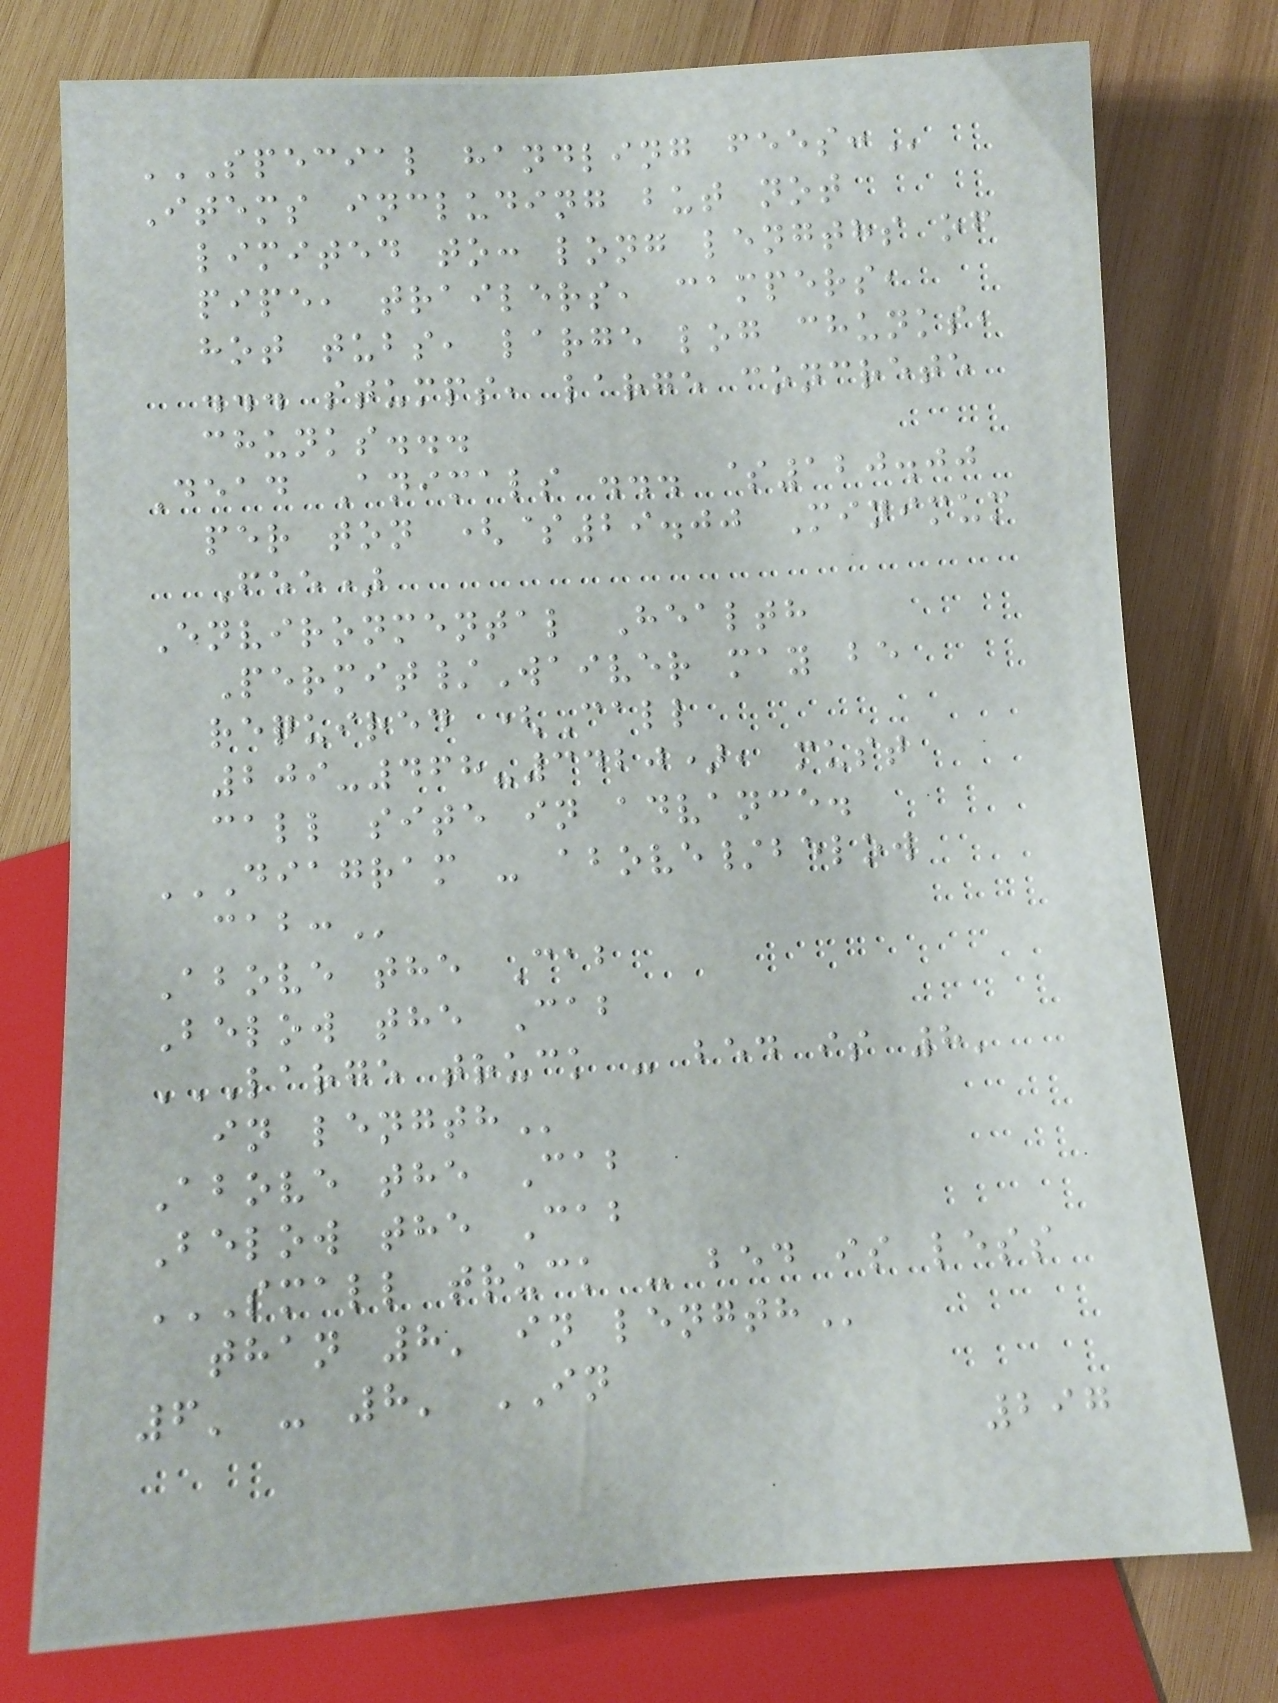SPECIAL HANDLING FEES:
Items including but not
limited to: long lengths of
pipe, trailers, campers,
hot tubs, large log chunks,
... stumps, large concrete
chunks...
Dead Animals ... $120.00
per ton ($29.00 Minimum
Fee)
Environmental Health
Permit/Waiver may be
required (Call
209-468-3420), must
call site in advance.
DIAGRAM - ABOVE/BELOW
CAB:
Above the Cab
Below the Cab
LARGE TRUCK - BED IS 8'
IN LENGTH
Above the Cab
Below the Cab
SMALL TRUCK - BED IS LESS
THAN 8' IN LENGTH
6' - 8' IN
297
